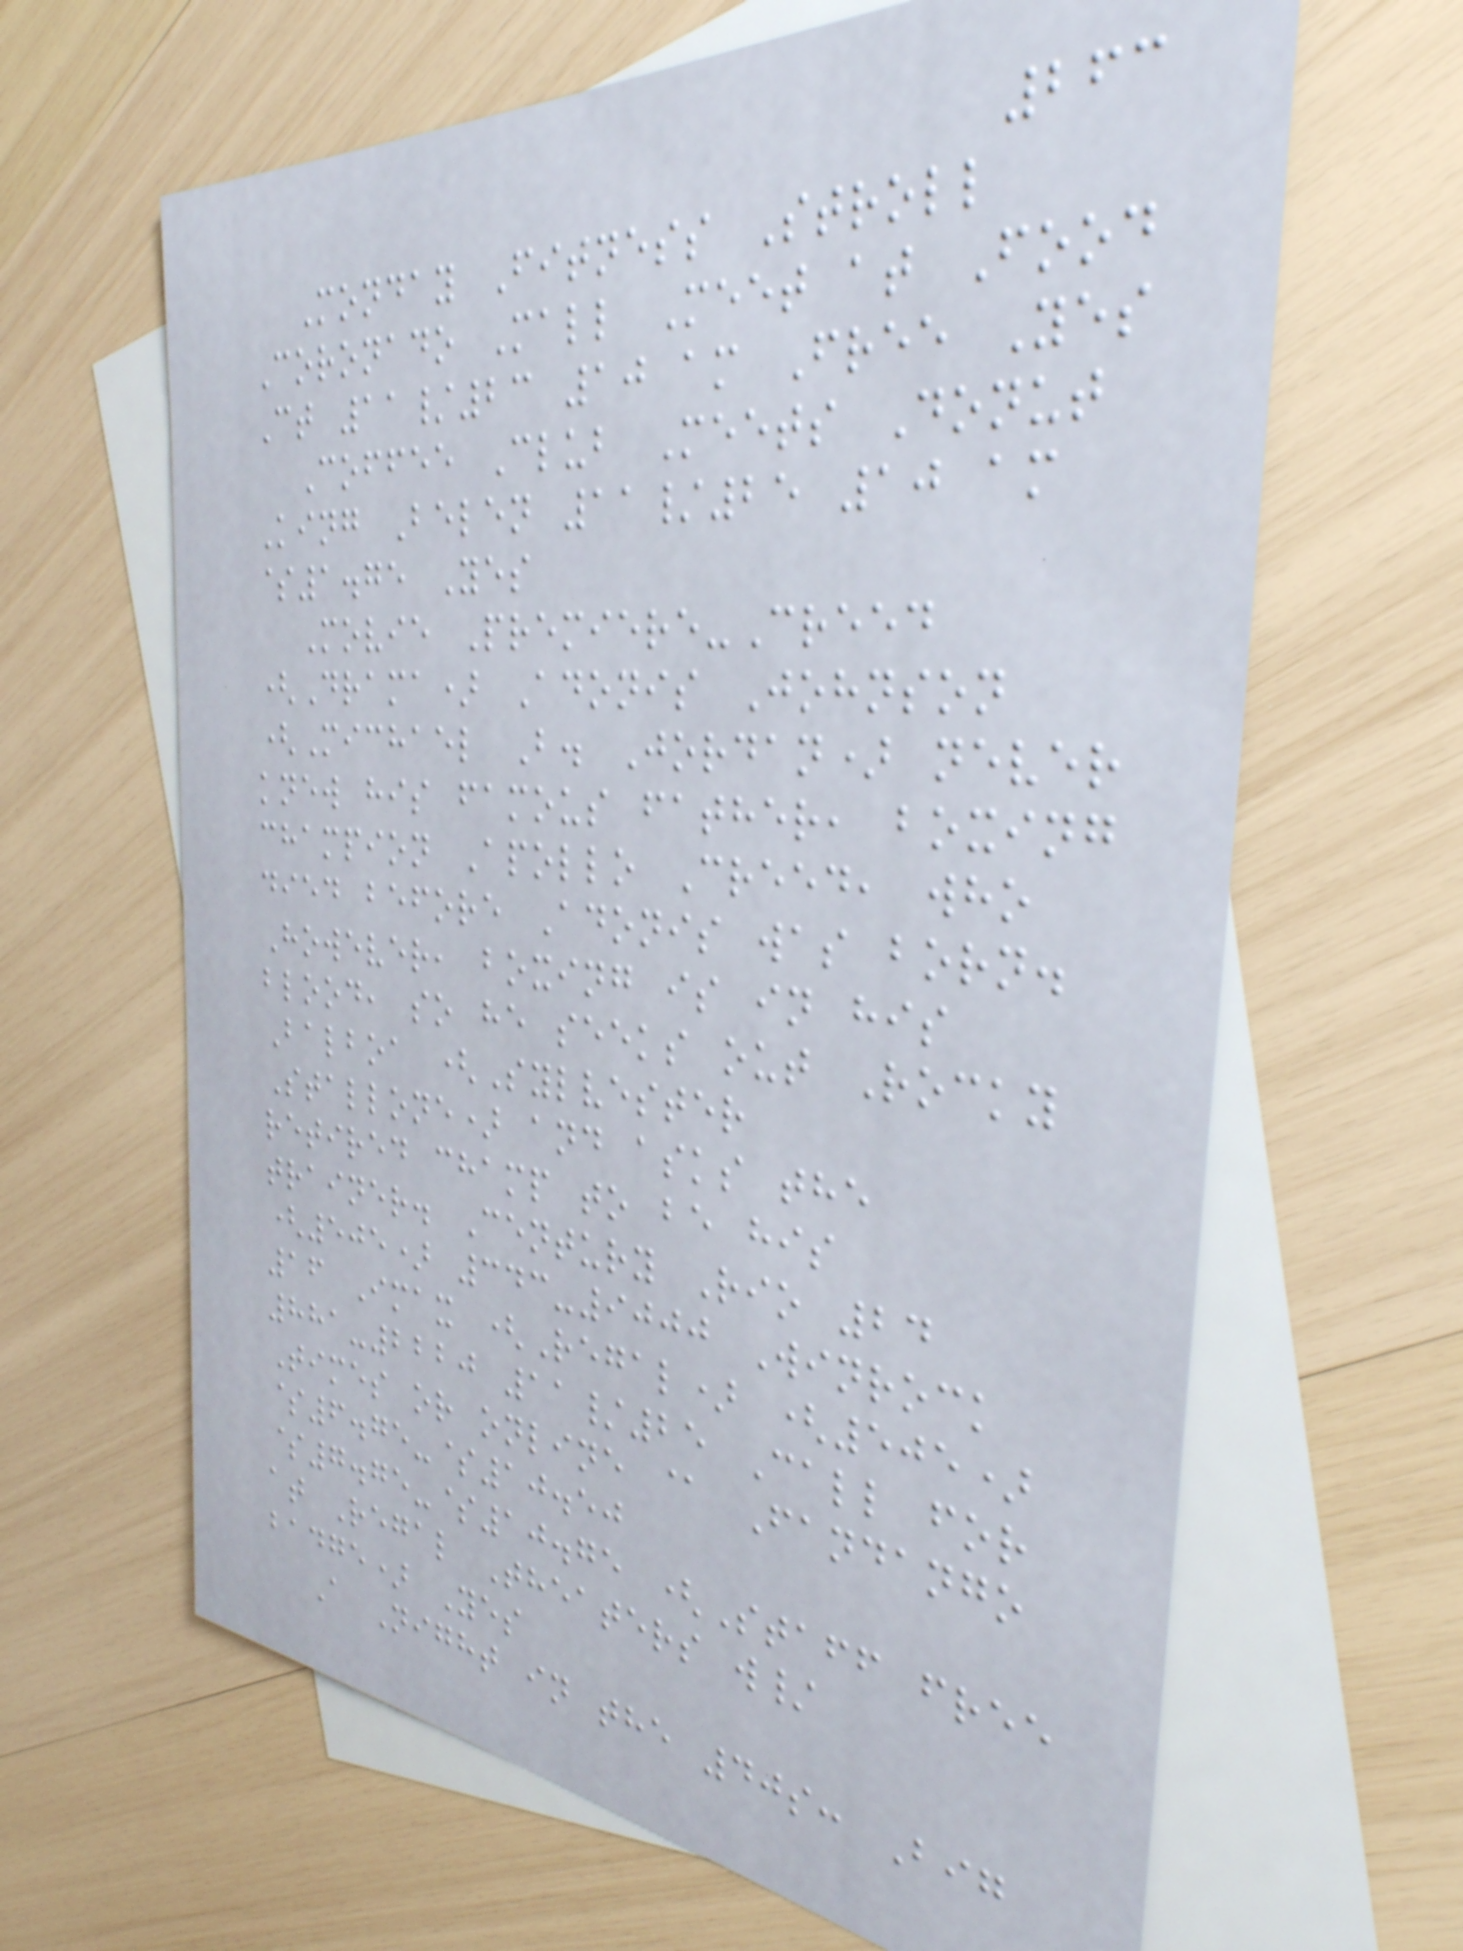263
Monday Fitness Stroll
Coronado Mall Meet at Food
Ct 11/23 10 am Free Yes
Coffee Club Meets Donut
King Belen 11/25 10 am
$1.75 Yes
Movie Premiere-Creed
(Drama) Adonis Johnson
(Michael B. Jordan) never
knew his famous father, boxing
champion Apollo Creed, who
died before Adonis was born.
However, boxing is in his
blood, so he seeks out Rocky
Balboa (Sylvester
Stallone) and asks the
retired champ to be his
trainer. Century Rio 24
(505) 343-9000 Winrock
16 Imax (Regal) (505)
881-2220 11/25 Call for
Times or online @ Fandango
$6.75-$10.50
$7.75-$10.75 (Staff free
at Regal Theaters w/
badge) Yes
A Night in the 40s: Big
